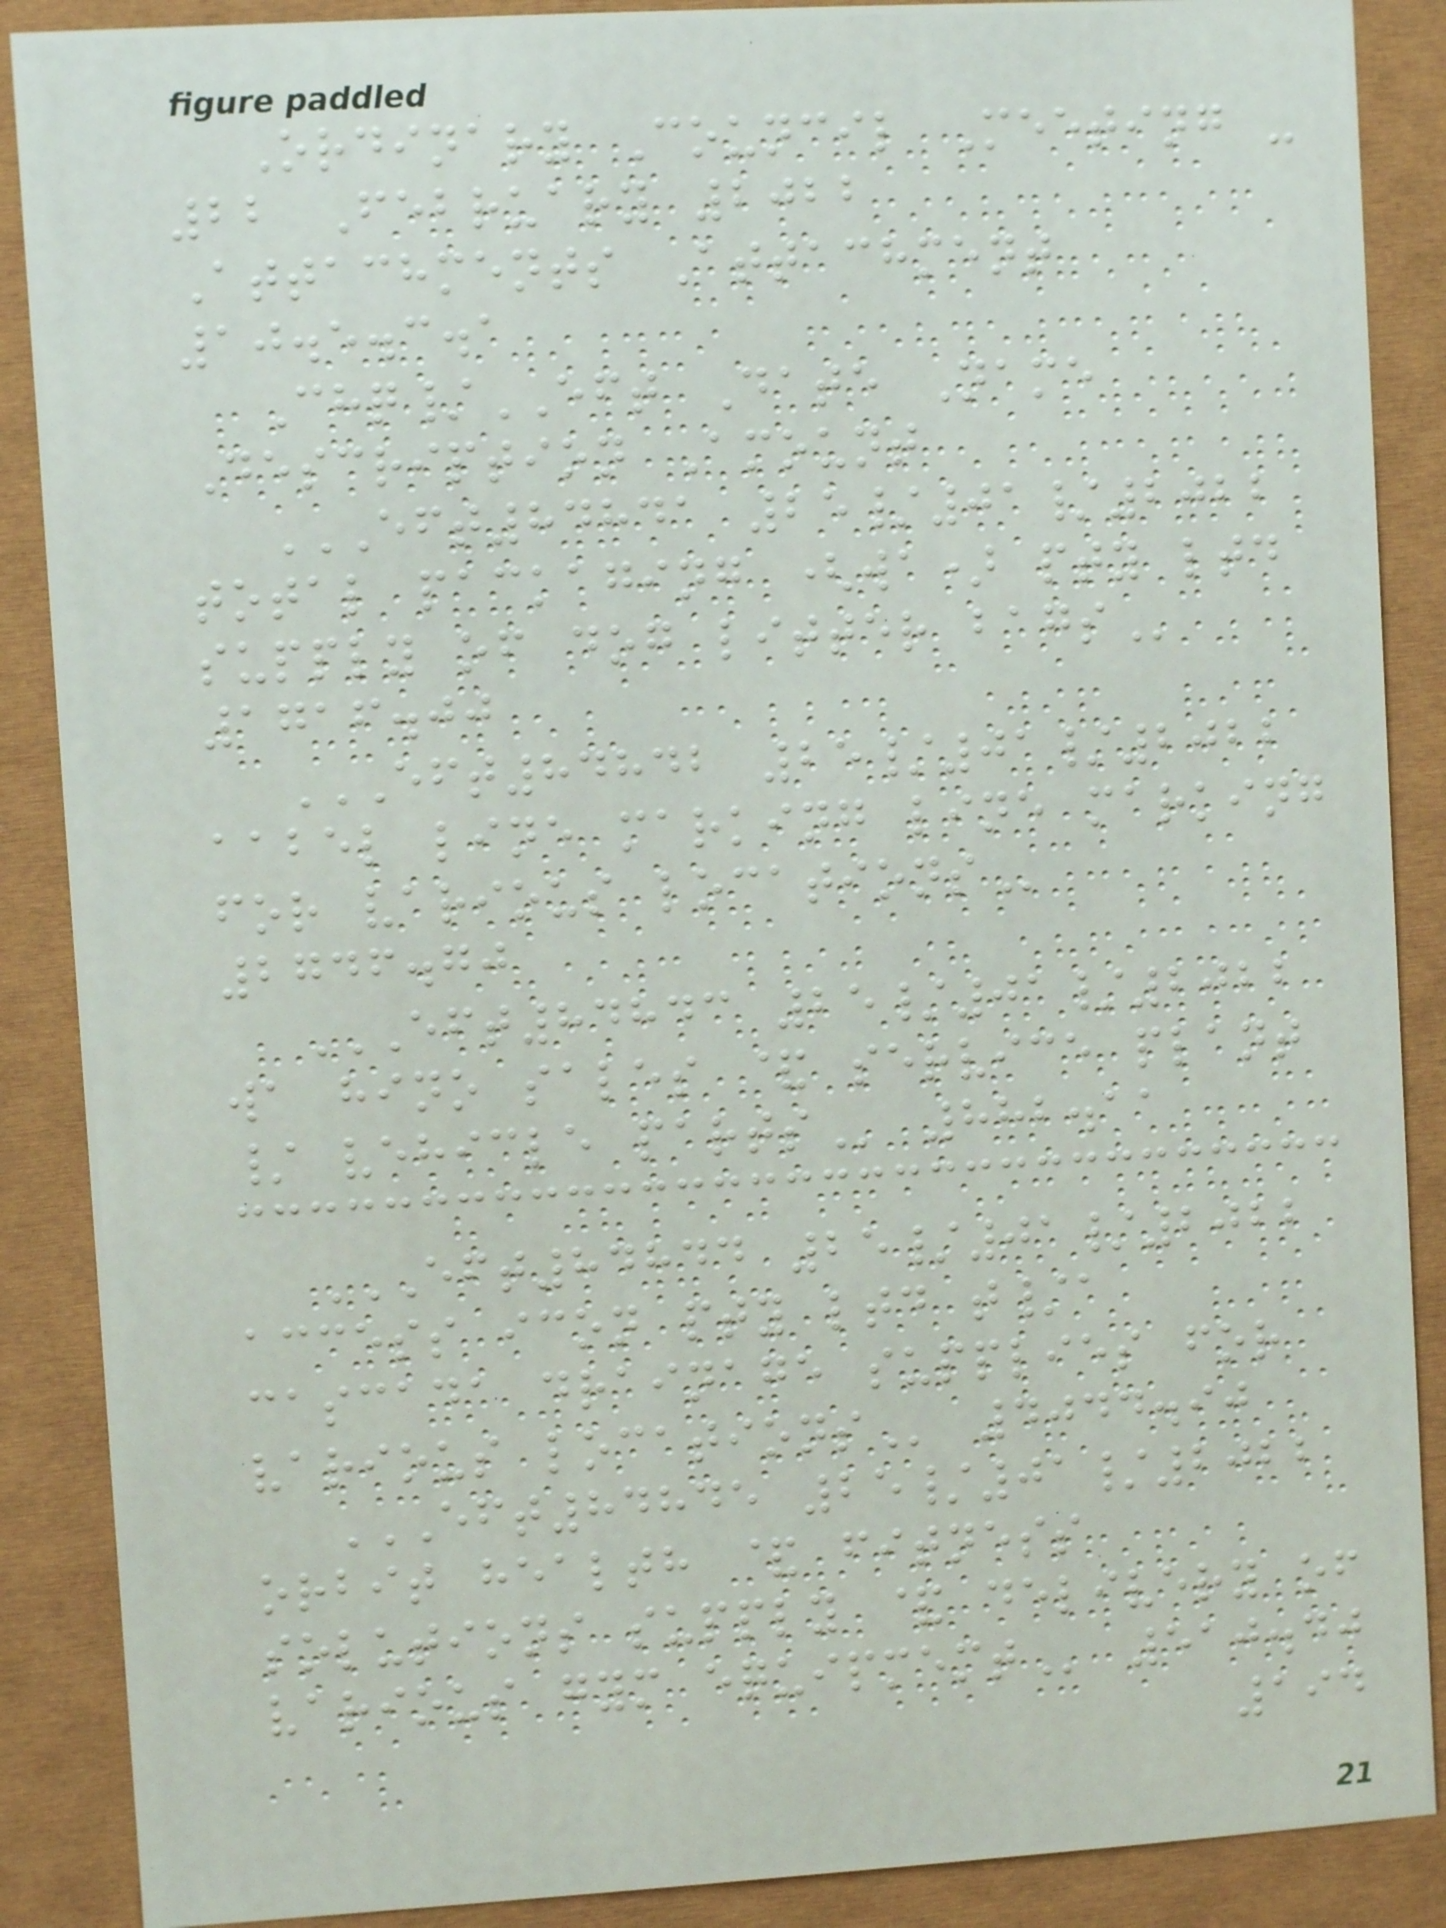Ordinary Council Meeting -
22 February 2022
Attachments Attachment
10.5.3.1
Chq/EFT Date Name
Description Amount
EFT84841 25/01/2022
TOTAL PACKAGING (WA) PTY LTD
SUPPLY OF DOG LITTER BAGS
1716.00
EFT84842 25/01/2022
AABEL LINE MARKING LINE MARKING
FOR VARIOUS LOCATIONS
2746.70
EFT84843 25/01/2022
WA HINO SALES & SERVICE PLANT
/ VEHICLE PARTS 882.11
EFT84844 25/01/2022
ACCESS ICON PTY LTD T/A
CASCADA DRAINAGE SUPPLIES FOR
VARIOUS LOCATIONS 4044.90
EFT84845 25/01/2022
ORBIT HEALTH & FITNESS
SOLUTIONS SUPPLY & DELIVERY OF
VARIOUS GYM EQUIPMEMT 510.40
194
